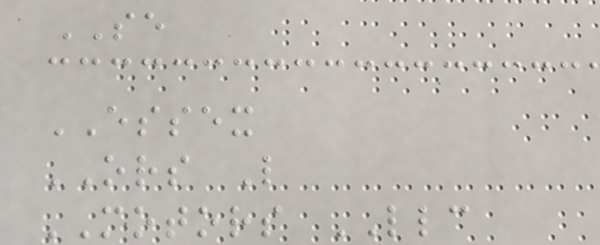SE
ESSEX
ORS L
MOTORS LLC
